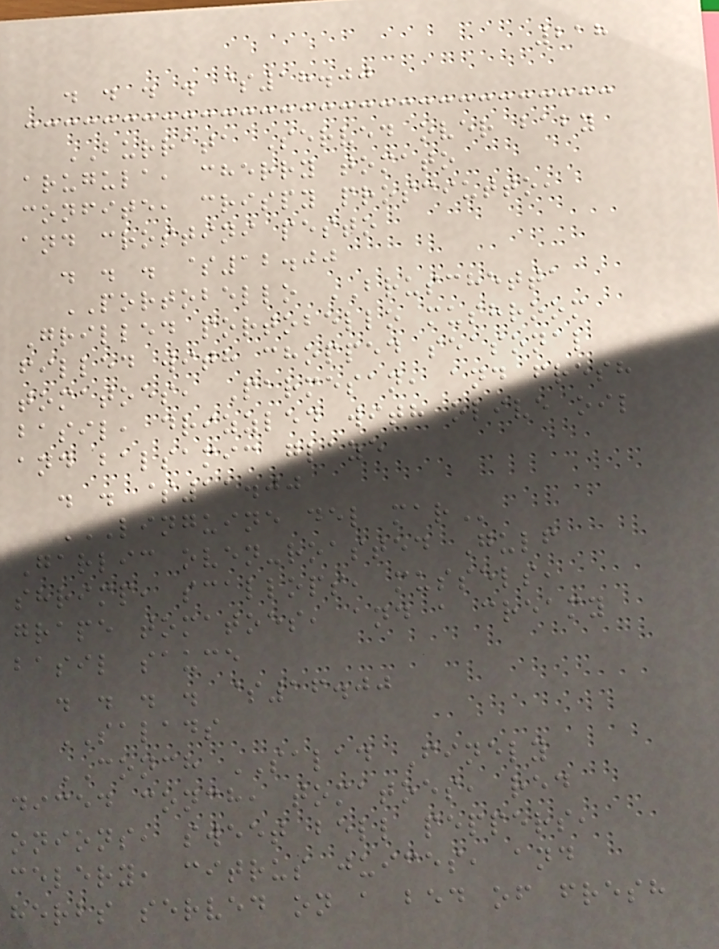218
. . . . $18.00
BURRATA Served over baby
arugula, cherry tomato
confite, crispy prosciutto,
and crostini pesto
. . . $12.00
PORTOBELLO BRUSCHETTA
Grilled portobello mushroom
filled with chopped seasonal
tomatoes, Parmesan, and fresh
basil, drizzled with olive oil
and balsamic glaze
. . $11.00
LINGUINE DEL MAR
Garlic oven-roasted Gulf
shrimp, scallops, mussels,
grape tomatoes, and a creamy
basil sauce
. . . . $16.00
SALADS
CONCH SALAD Finely
diced conch, tomatoes, red
onions, sweet bell peppers,
celery, citrus juices, and
herbs served on a bed of fresh
